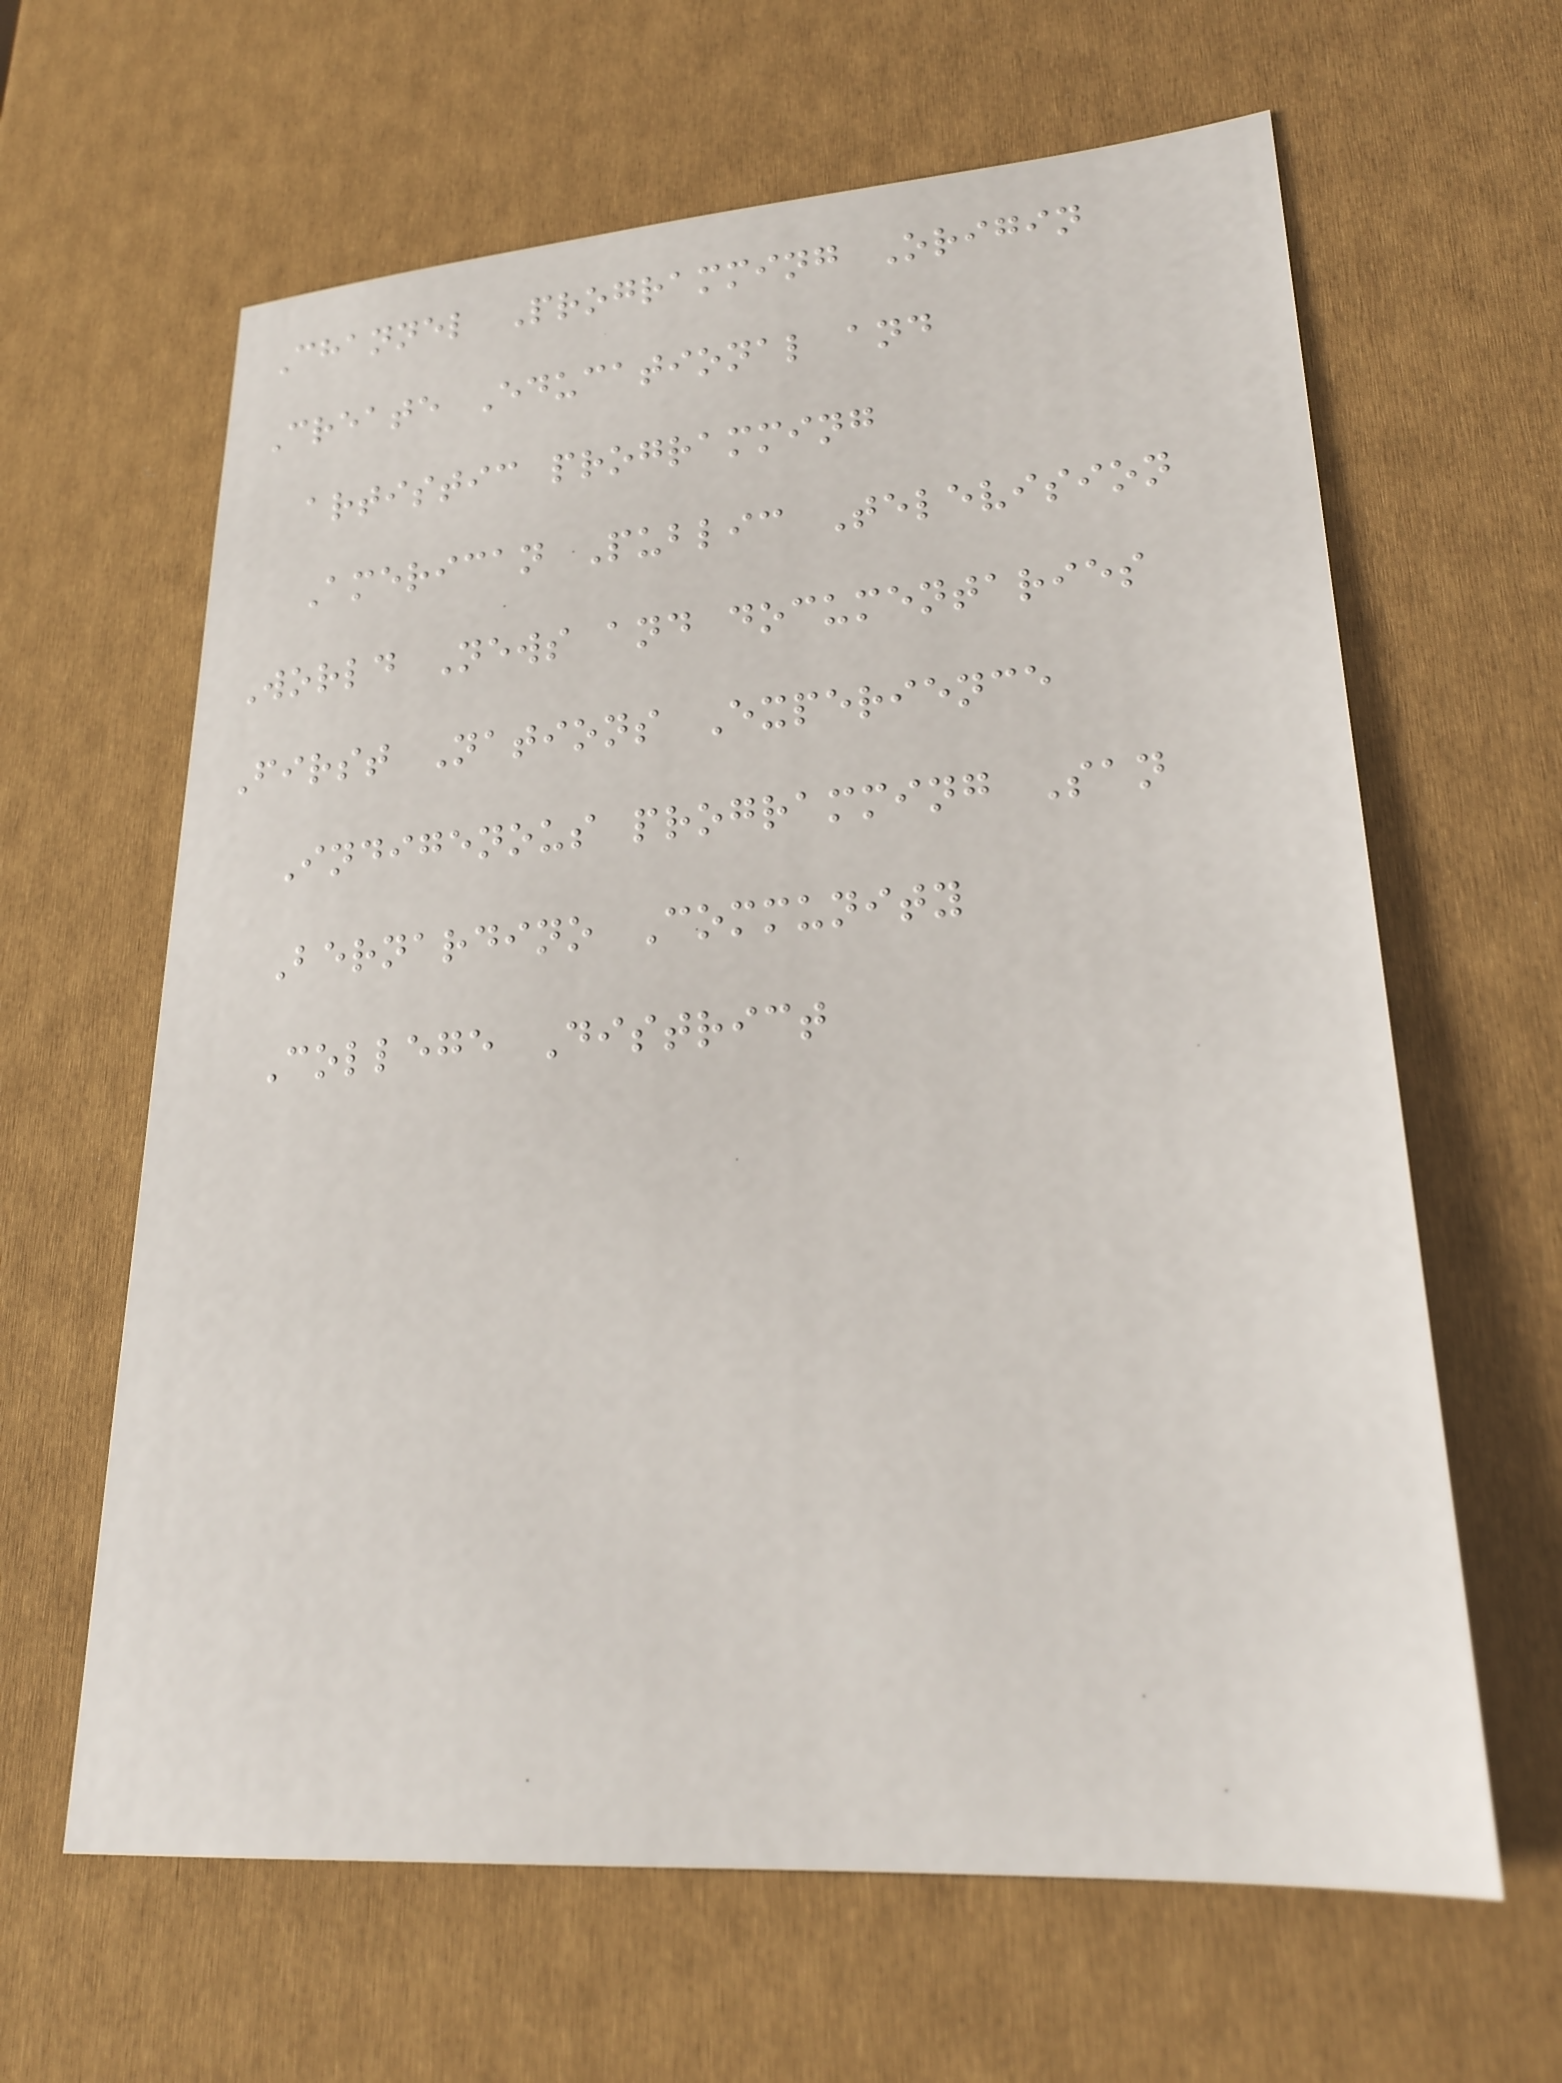Channel Programming Origin
Create Educational and
artistic programming
American Public Television
World News and documentaries
First Nations Experience
Indigenous programming San
Bernardino Community
College District
